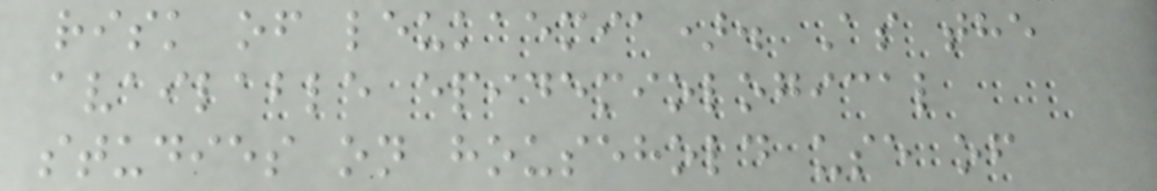risk of leukaemia). As the
available epidemiological
studies on household use of
